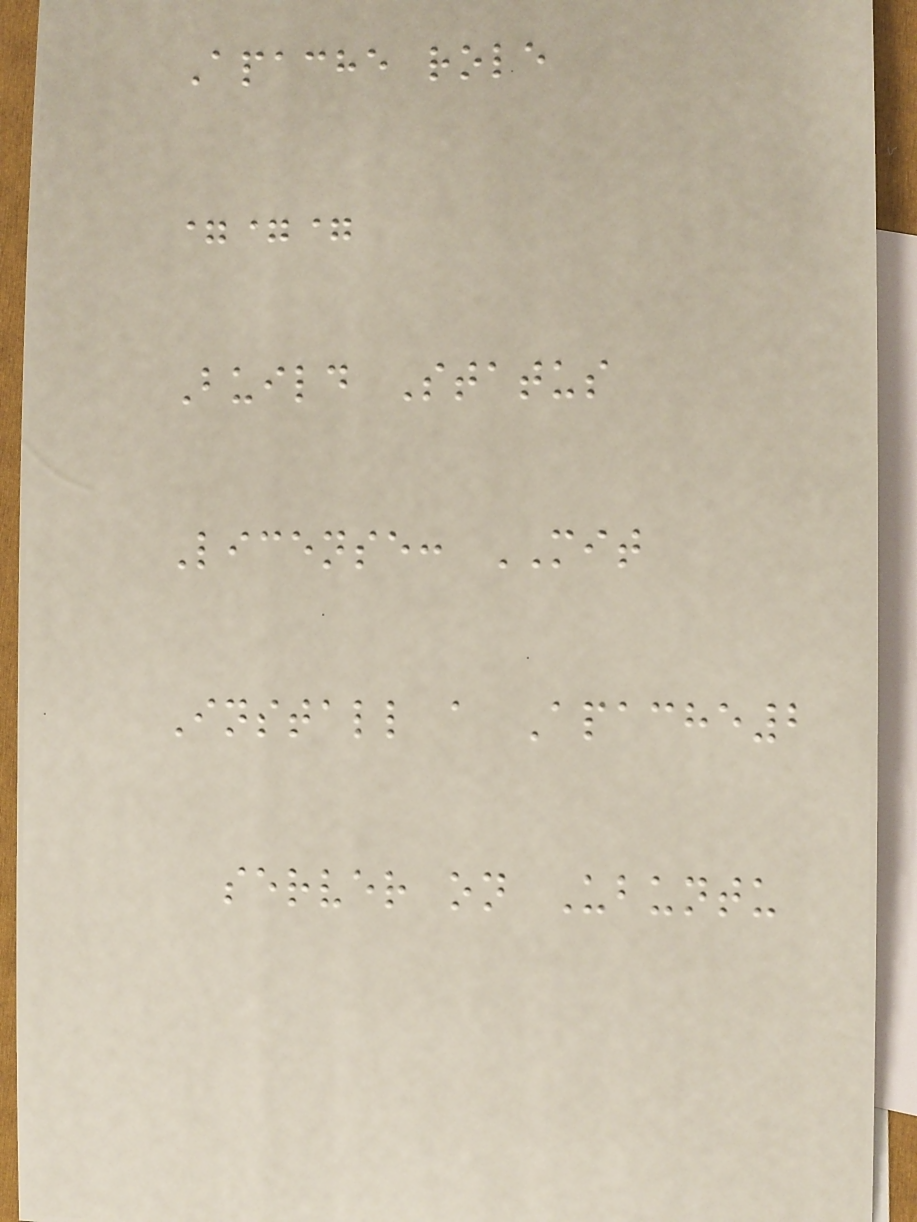Apache role
===
Build Status
License: MIT
Install a Apache2
server on Ubuntu
